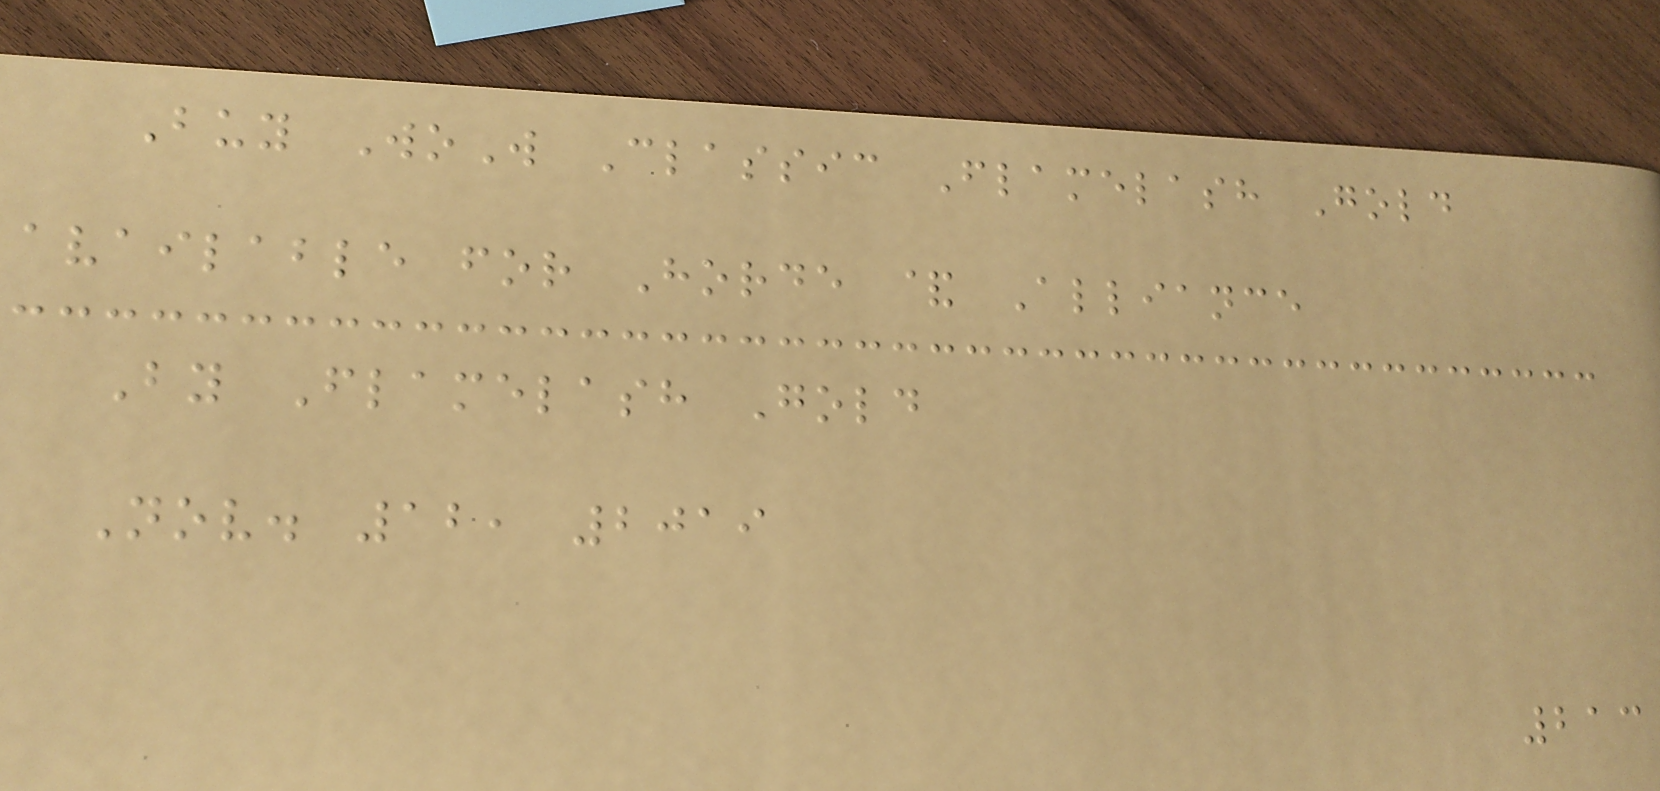Buy WoW Classic Flamelash Gold
available for Horde & Alliance
By Flamelash Gold
Nov. 12, 2019
213
